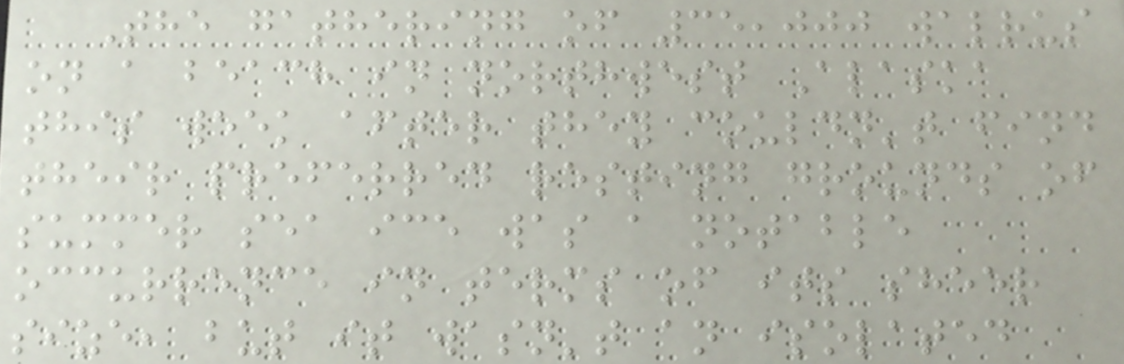The gathering of 35,000 walrus
on a beach in northwest Alaska
this week after they couldn't find
their preferred resting grounds of
summer sea ice was a notable
occurrence in terms of its sheer
size, but it wasn't an isolated
